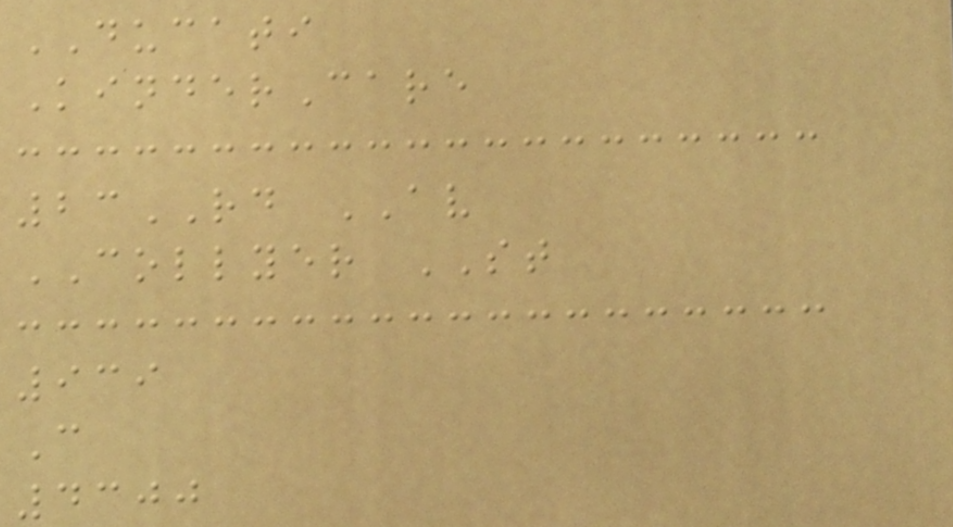DUCATI
KinderCare
23RD AV
COLLYER ST
939
C
4300
